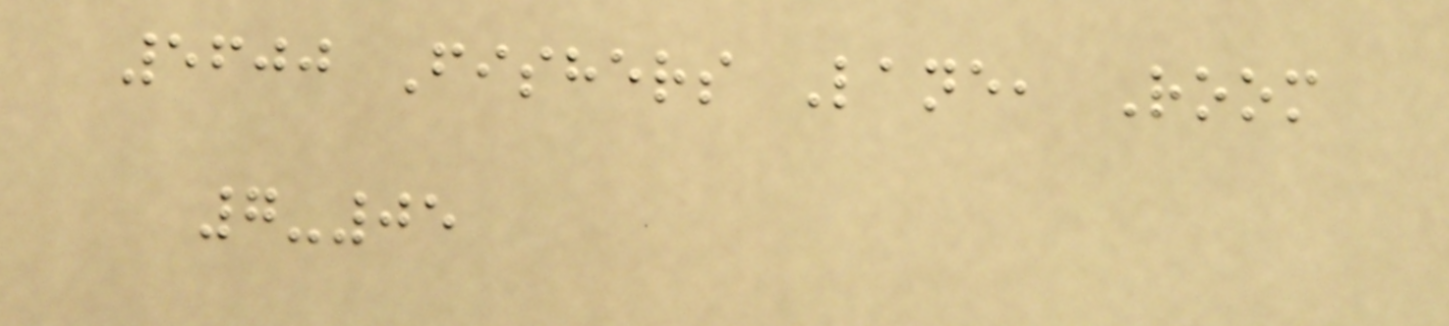5600 Fishers Lane, Room
7-05
